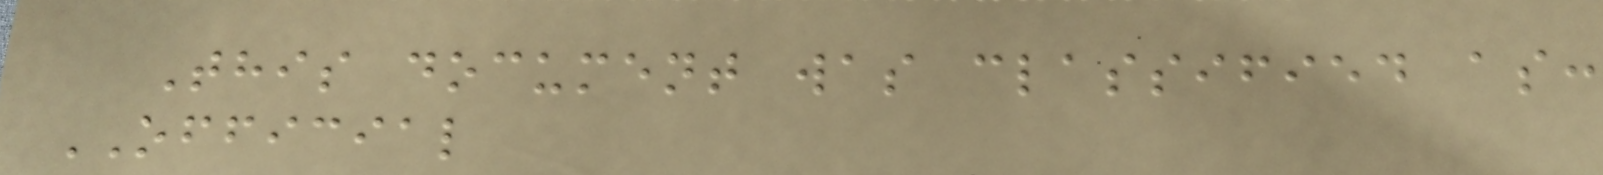This document was classified as:
OFFICIAL
